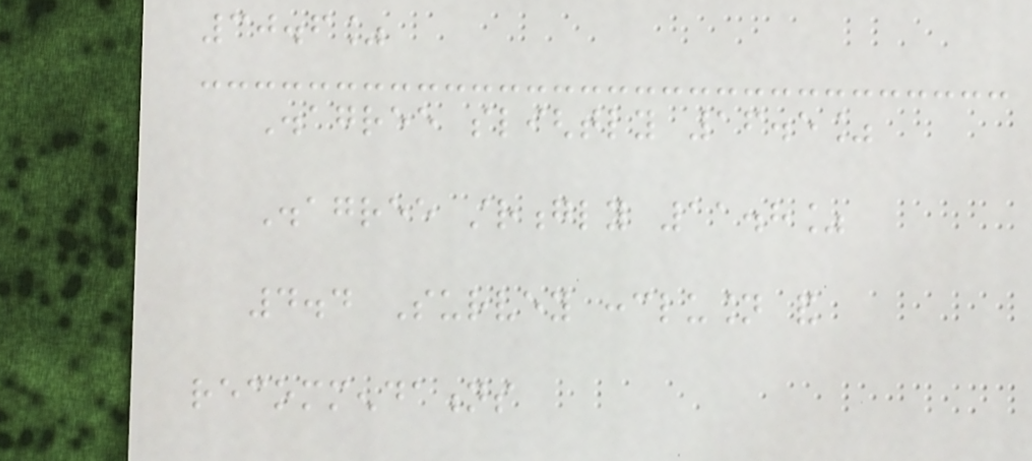30.6%
Disagree slightly 16.5%
Disagree strongly 11.8%
4.4 Survey conclusion and
recommendations
